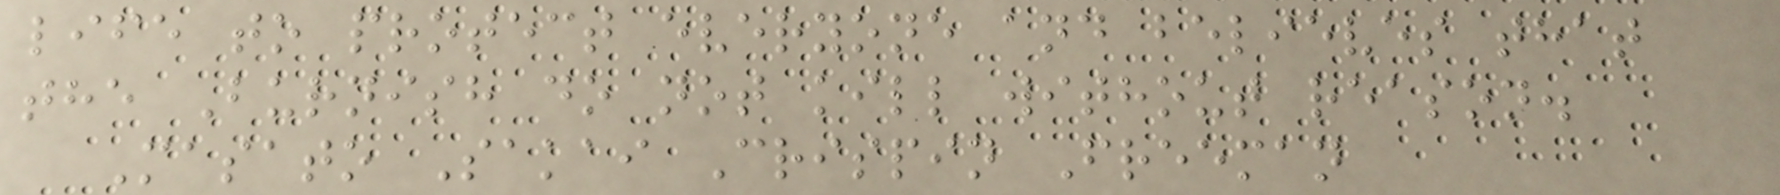life to protect everyone and believes that
the Burnish do not kill without reason.
Masato Sakai Crispin Freeman
